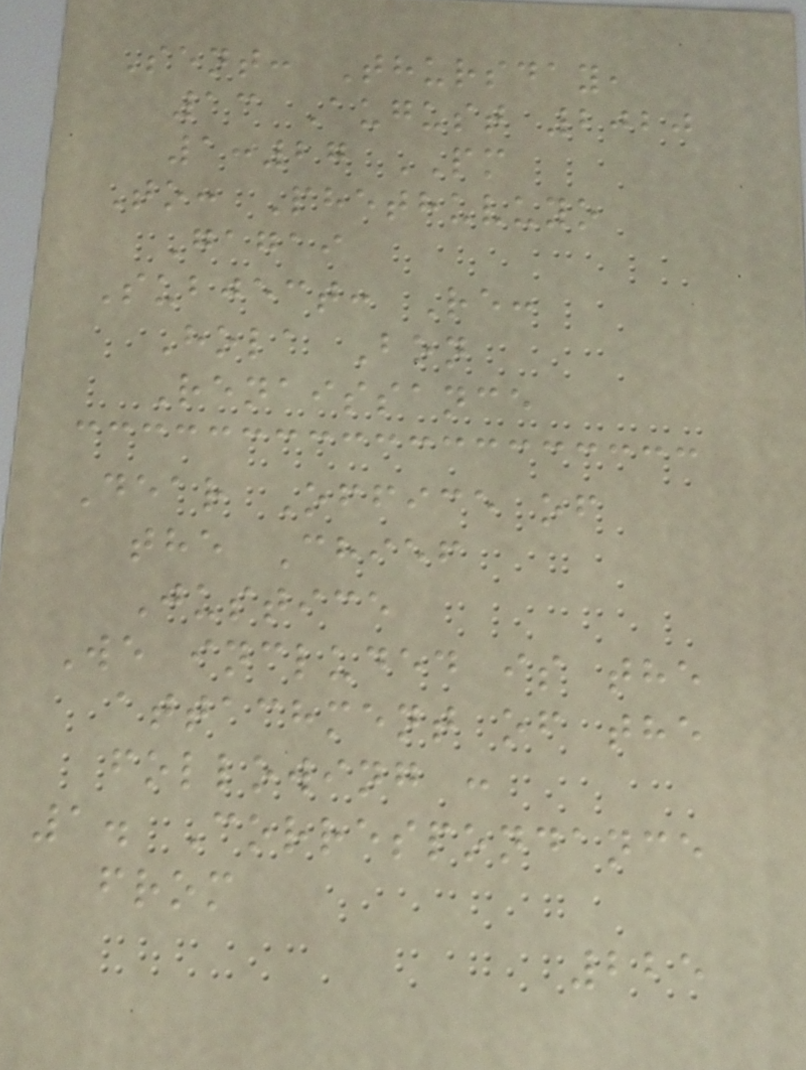Sent: Thursday,
13 August 2020
1:27 PM
To: Phethuvuyo
Gagai
Subject: Re:
Hola Bon
Renaissance
Dear Office of
the Chief
Justice
We included is the
attachment of the
following :
1. Correspondance
from
225
